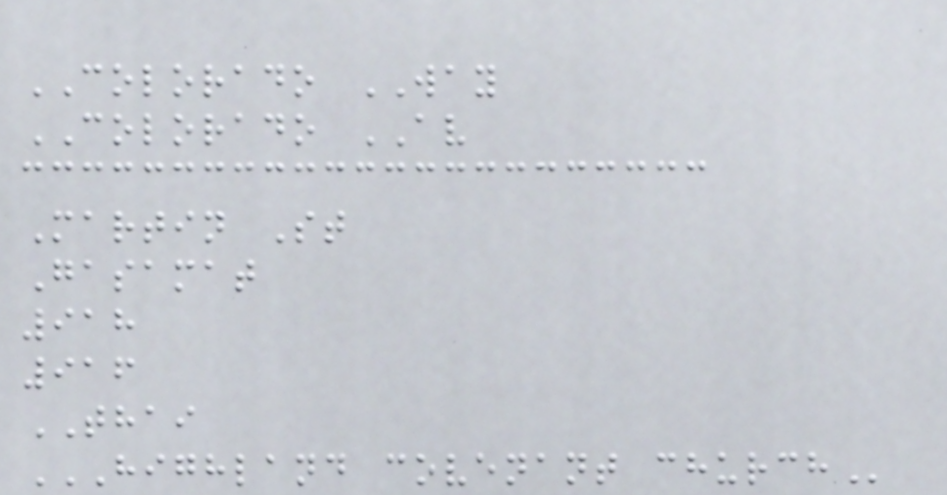COLORADO WAY
COLORADO AV
Martin St
Gasamat
918
916
THAI
HIGHLAND COVENANT CHURCH
